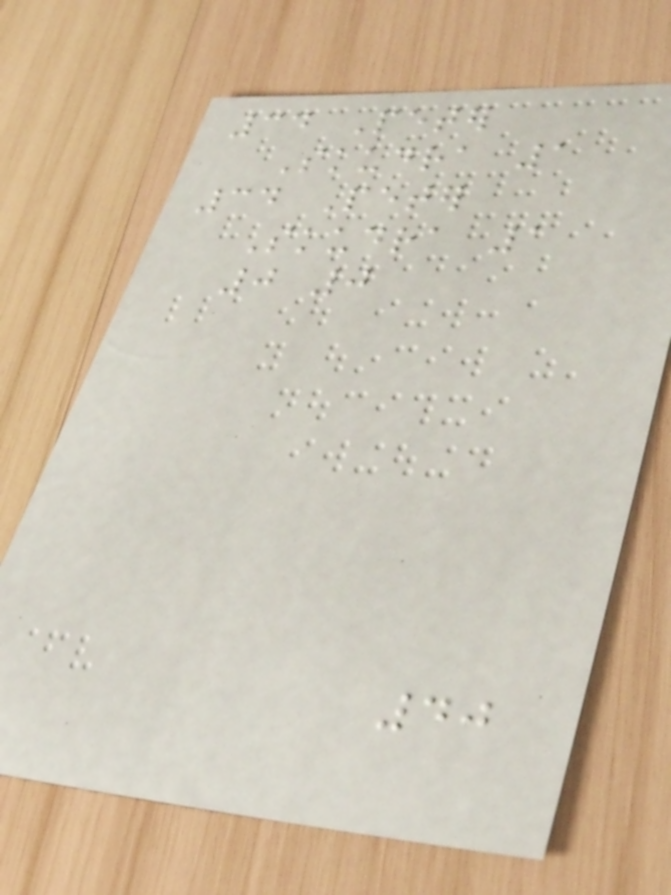34 Peter
Skudra 1
34 Peter
Skudra 1
0 0
40
